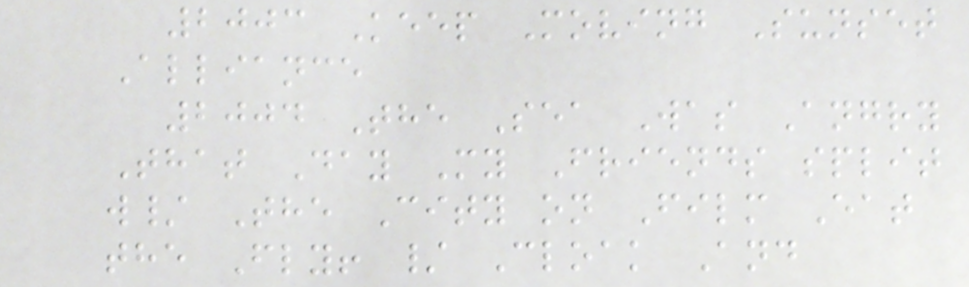2003 Keep Moving Sunset
Alliance
2004 The Sea Was Angry
That Day My Friends split
w/ The City on Film Eat
the Fly! / Cloak And
